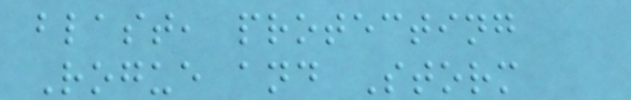blast, protecting
Rogue and Storm
